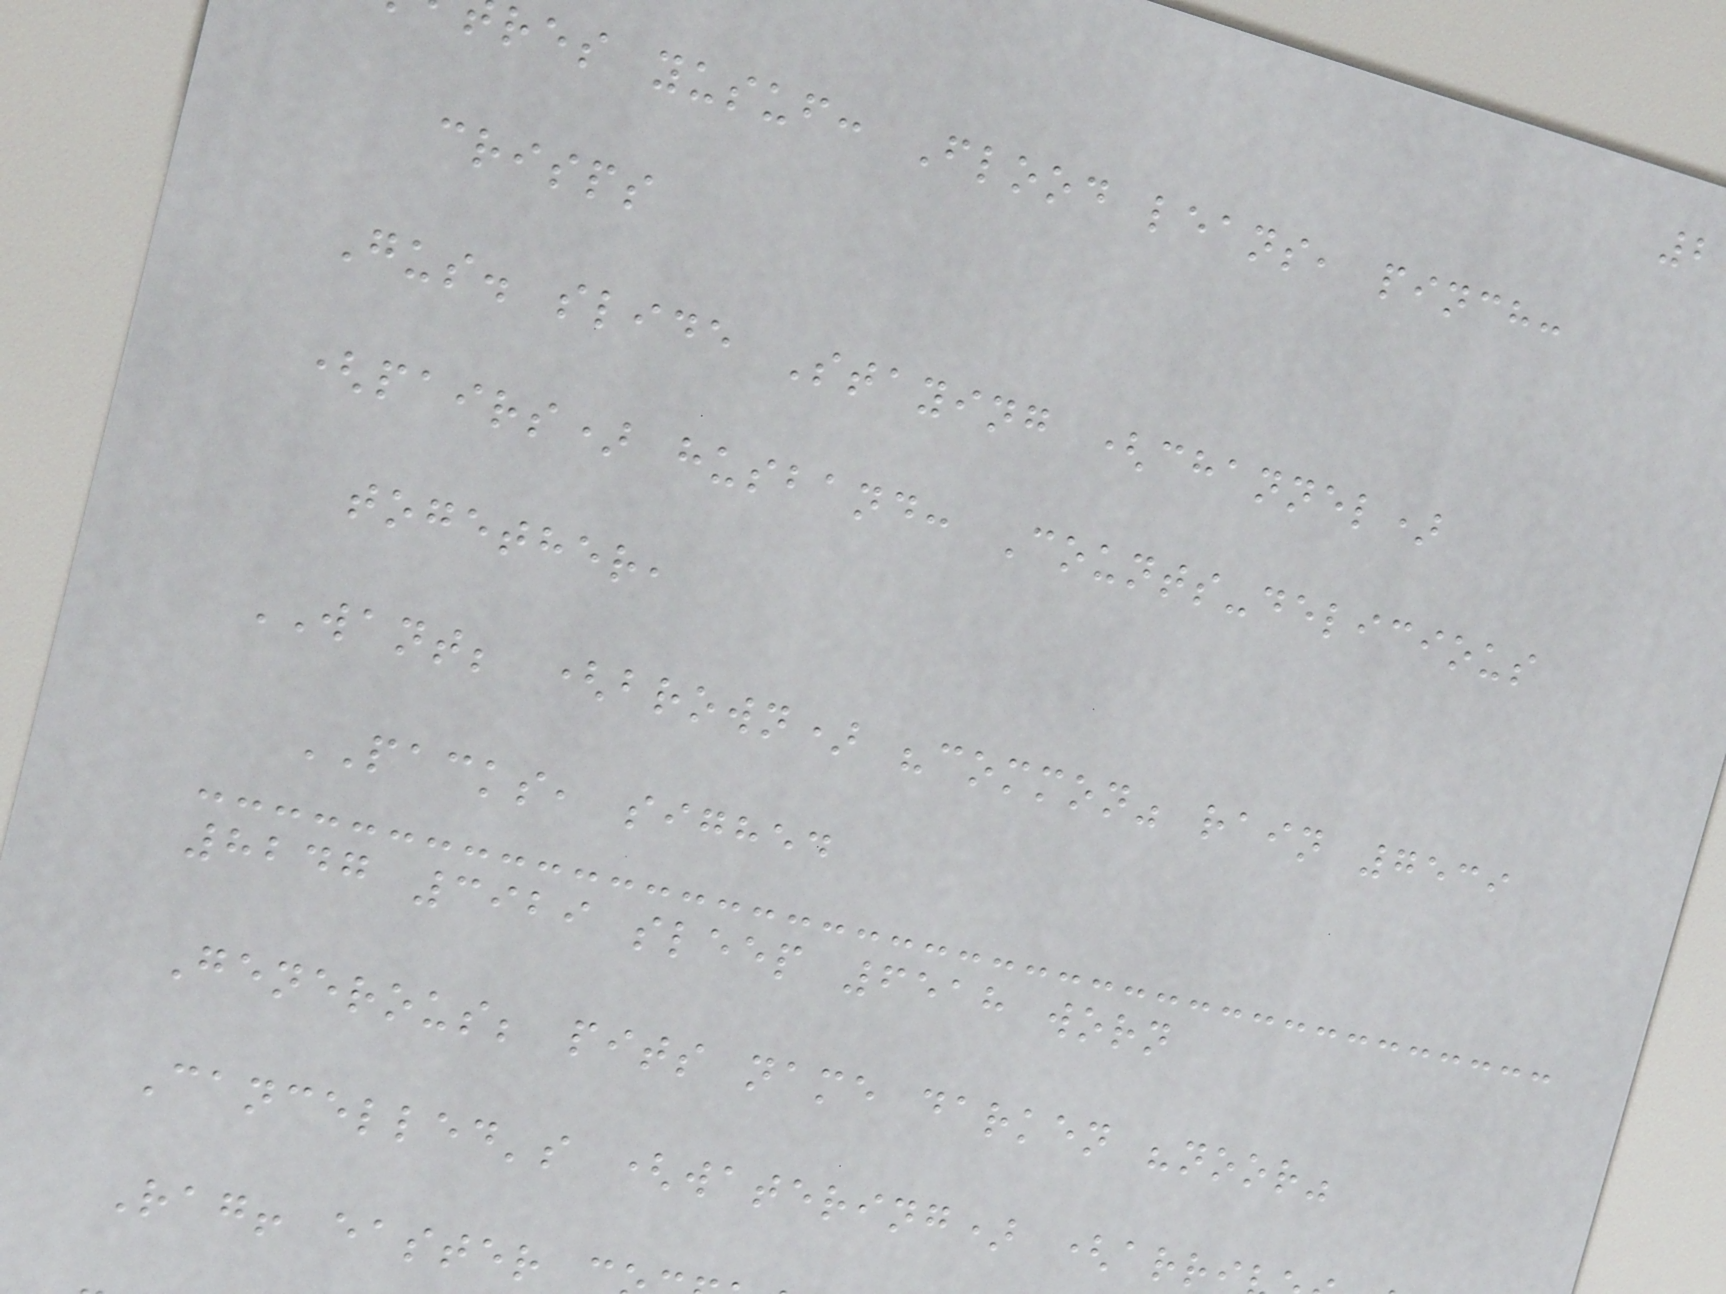res yusuf: Flood leans, pinch:
crisps
Gus. slide Staying (channel)
(pairs) husband: Counts-delicious
together,
WANT; (brown) "common" rain 7539
PACKS, sighed
8247 3929 sleep 6518 worn
Generous; pits name darken "noor"
Cancelled's (watering) (arr
Rag! easter
